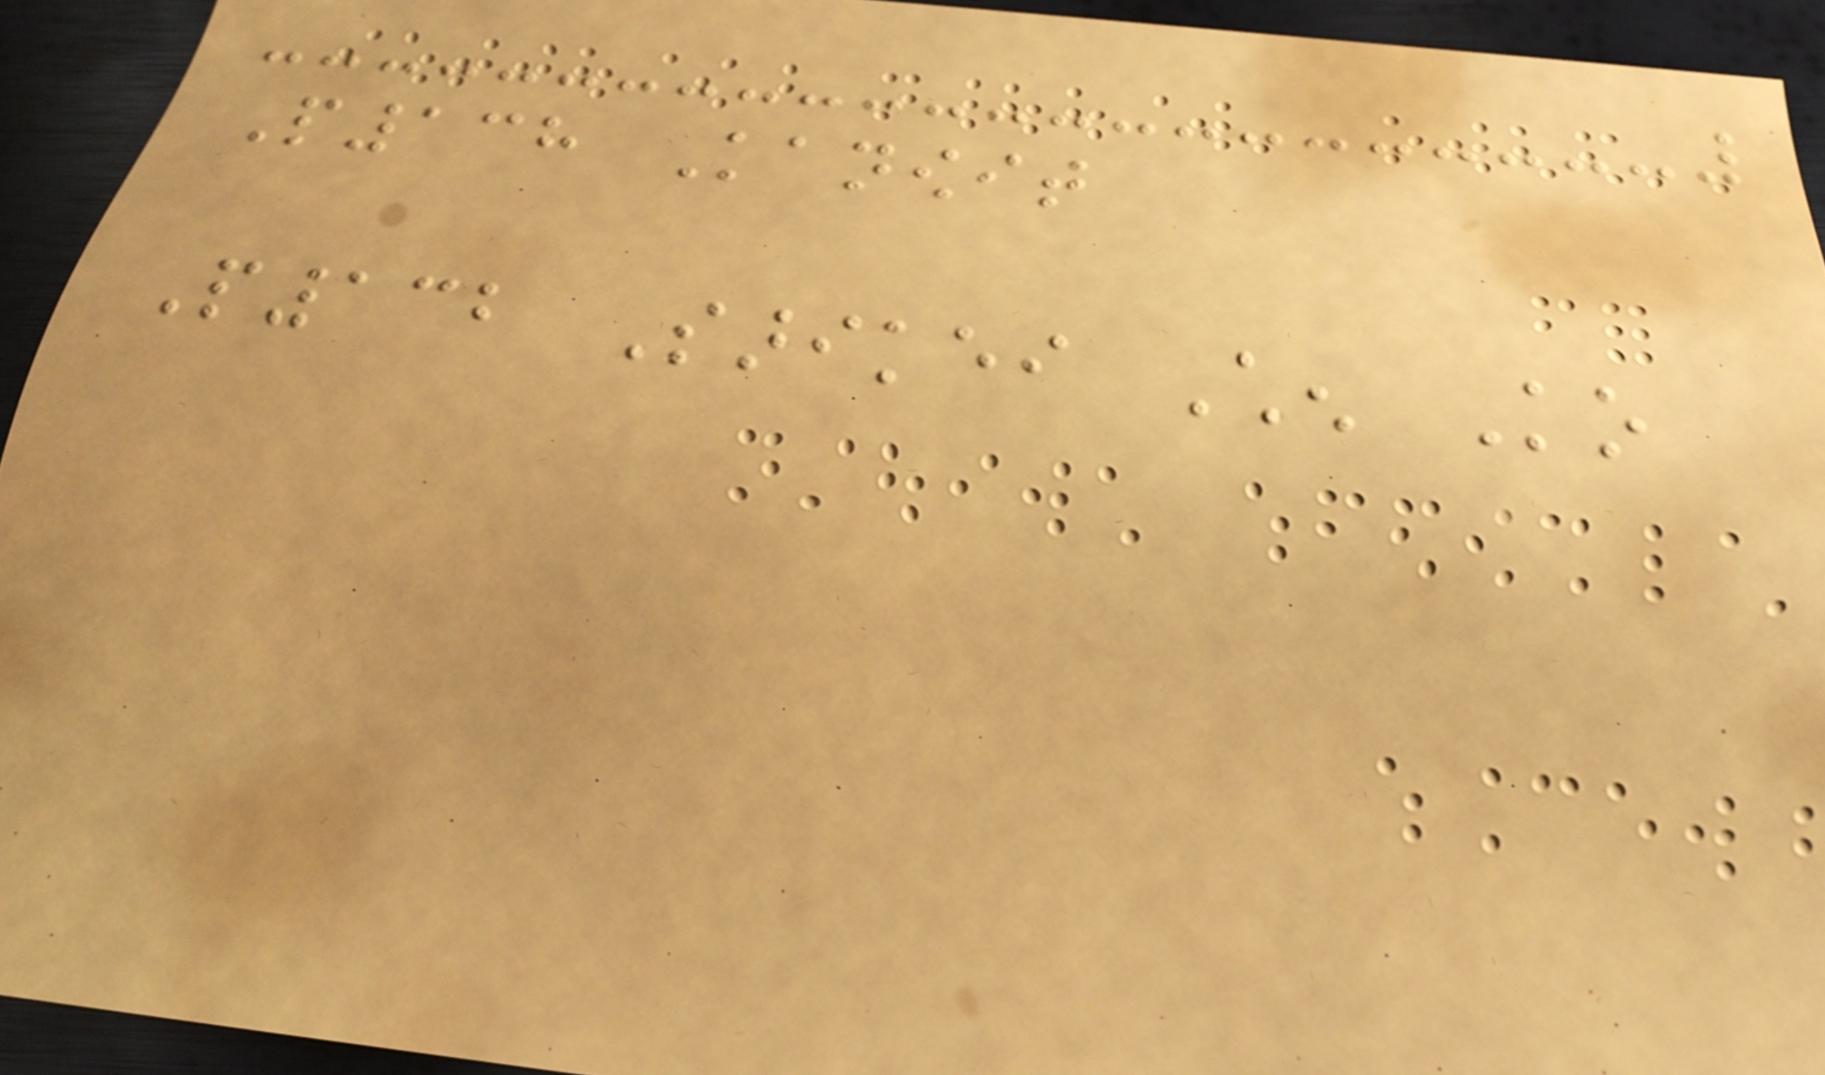P138 Kanowit
P132 Sarikei Chen Ko
